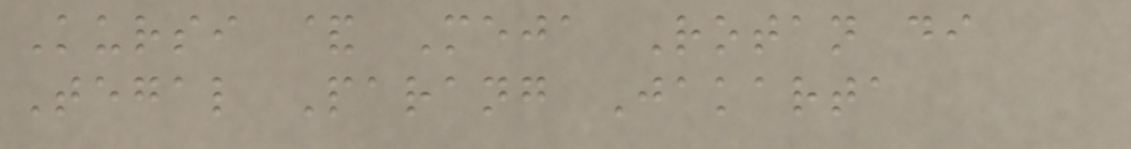Kursi & Meja Rotan di
Tegal Parang Jakarta
